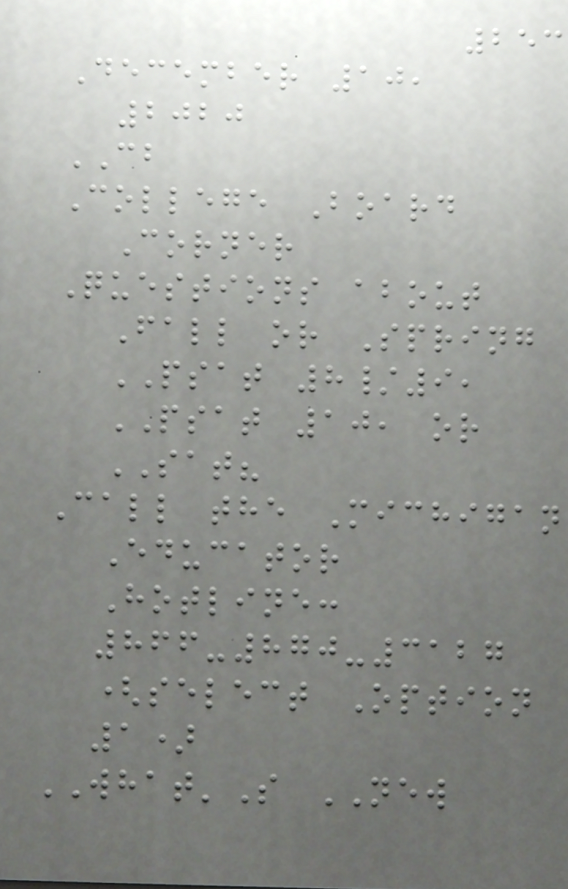253
December 10,
2020
CB
College Board
Corner
Questions about
Fall or Spring
PSAT 8/9,
PSAT 10, or
SAT?
Call the Michigan
Educator
Hotline:
866-870-3127
(select Option
1)
WHAT'S NEW
